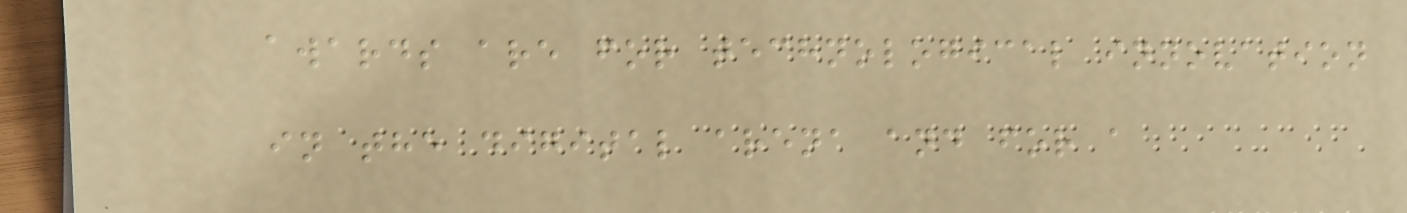awards are for technological innovation
in the digital arena and for a
